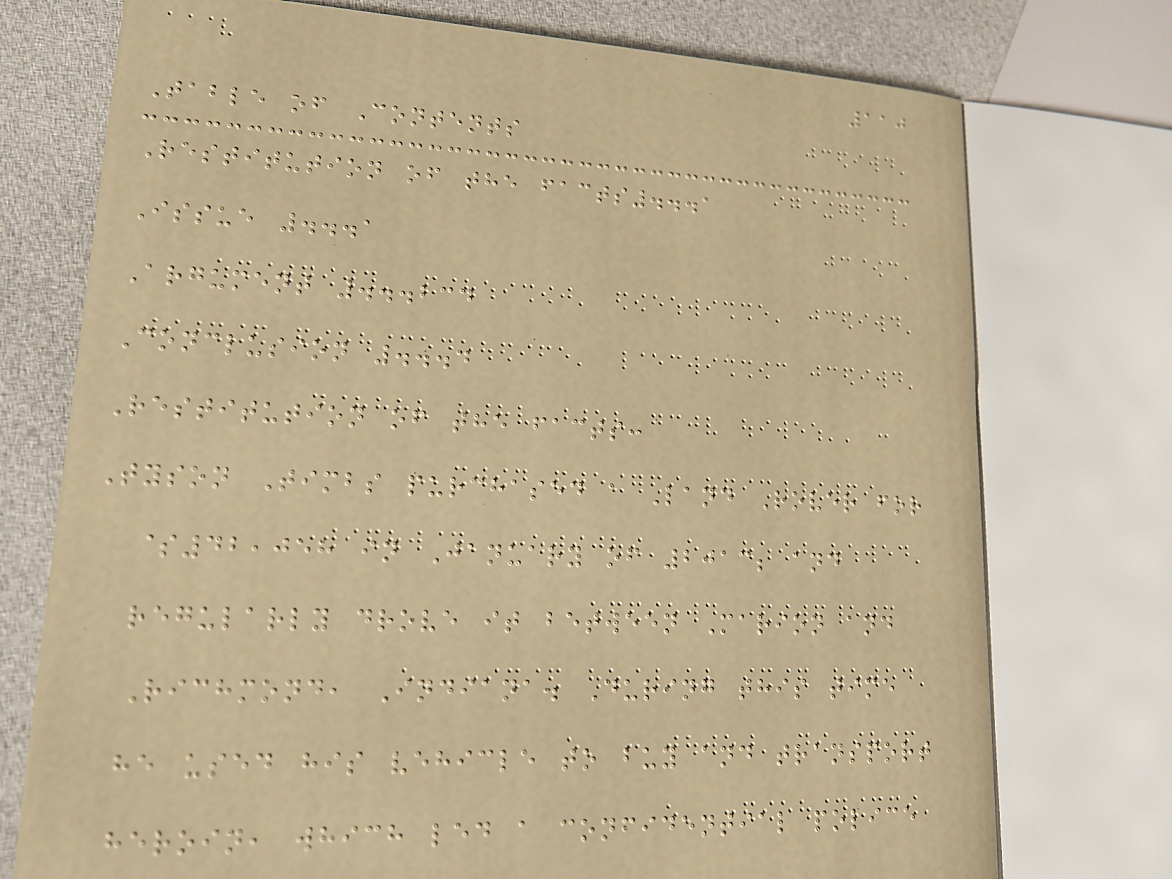110
Table of Contents
Restitution of the facts...1
Issue ...1
Argument ...234
Conclusion ...4
Restitution of the facts:
Tyson Timbs purchased a Land Rover for
$42,058 in January of 2013; and
regularly drove it between Marion and
Richmond, Indiana. During this time
he used his vehicle to buy and transport
heroin, which led a confidential police
